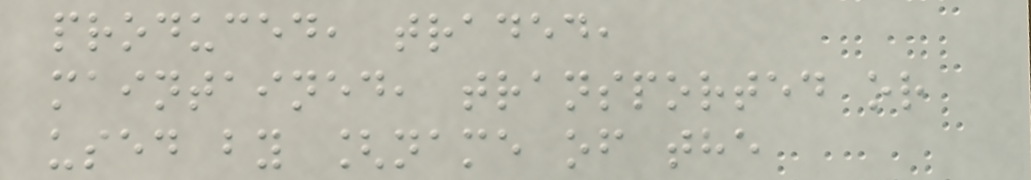produced, traded,
maintained, transported or
used by [name of the
